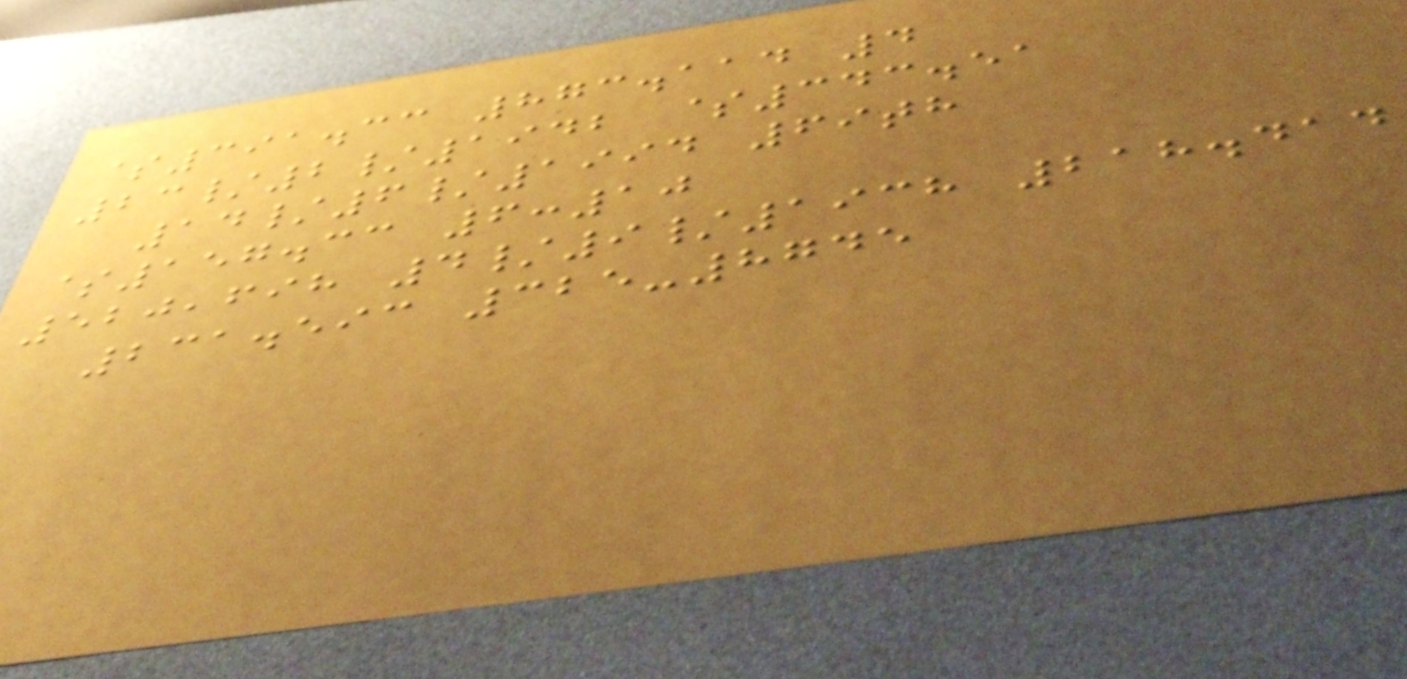$391.33 873.114 4
23/2/1942 $343.51
14/6/1994 69th
$157.33 6:10
520,698 4/9/1938 218.414
231.593 325-8745
